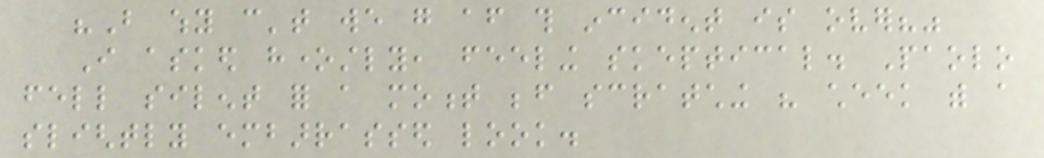"But why can't we go after this incident is over?"
I asked honestly, feeling skeptical. Paolo
fell silent for a moment before scratching his cheek with a
slightly embarrassed look.
